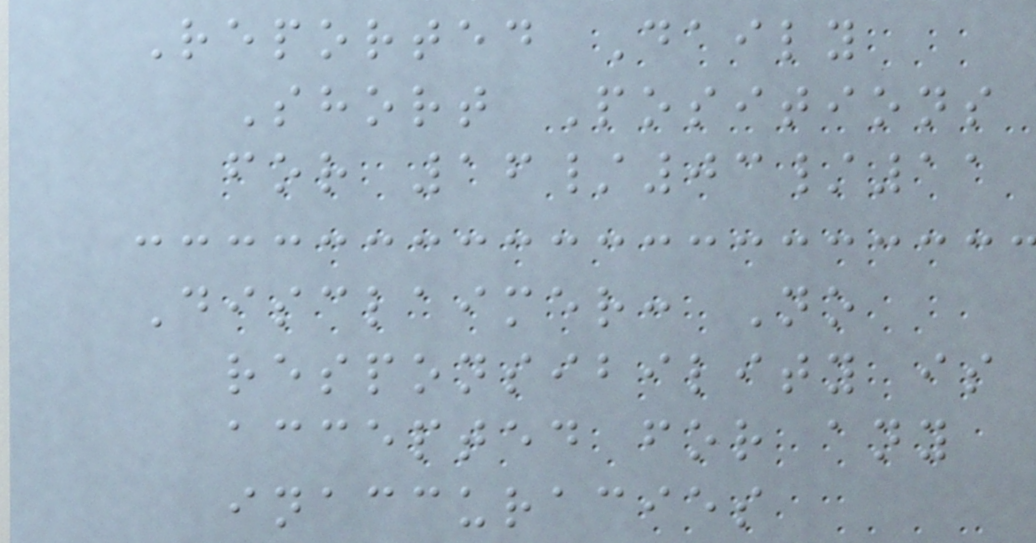Reported Daily
Short Positions
for 16/03/11
Disclaimer: No
responsibility is
accepted for any
inaccuracies
